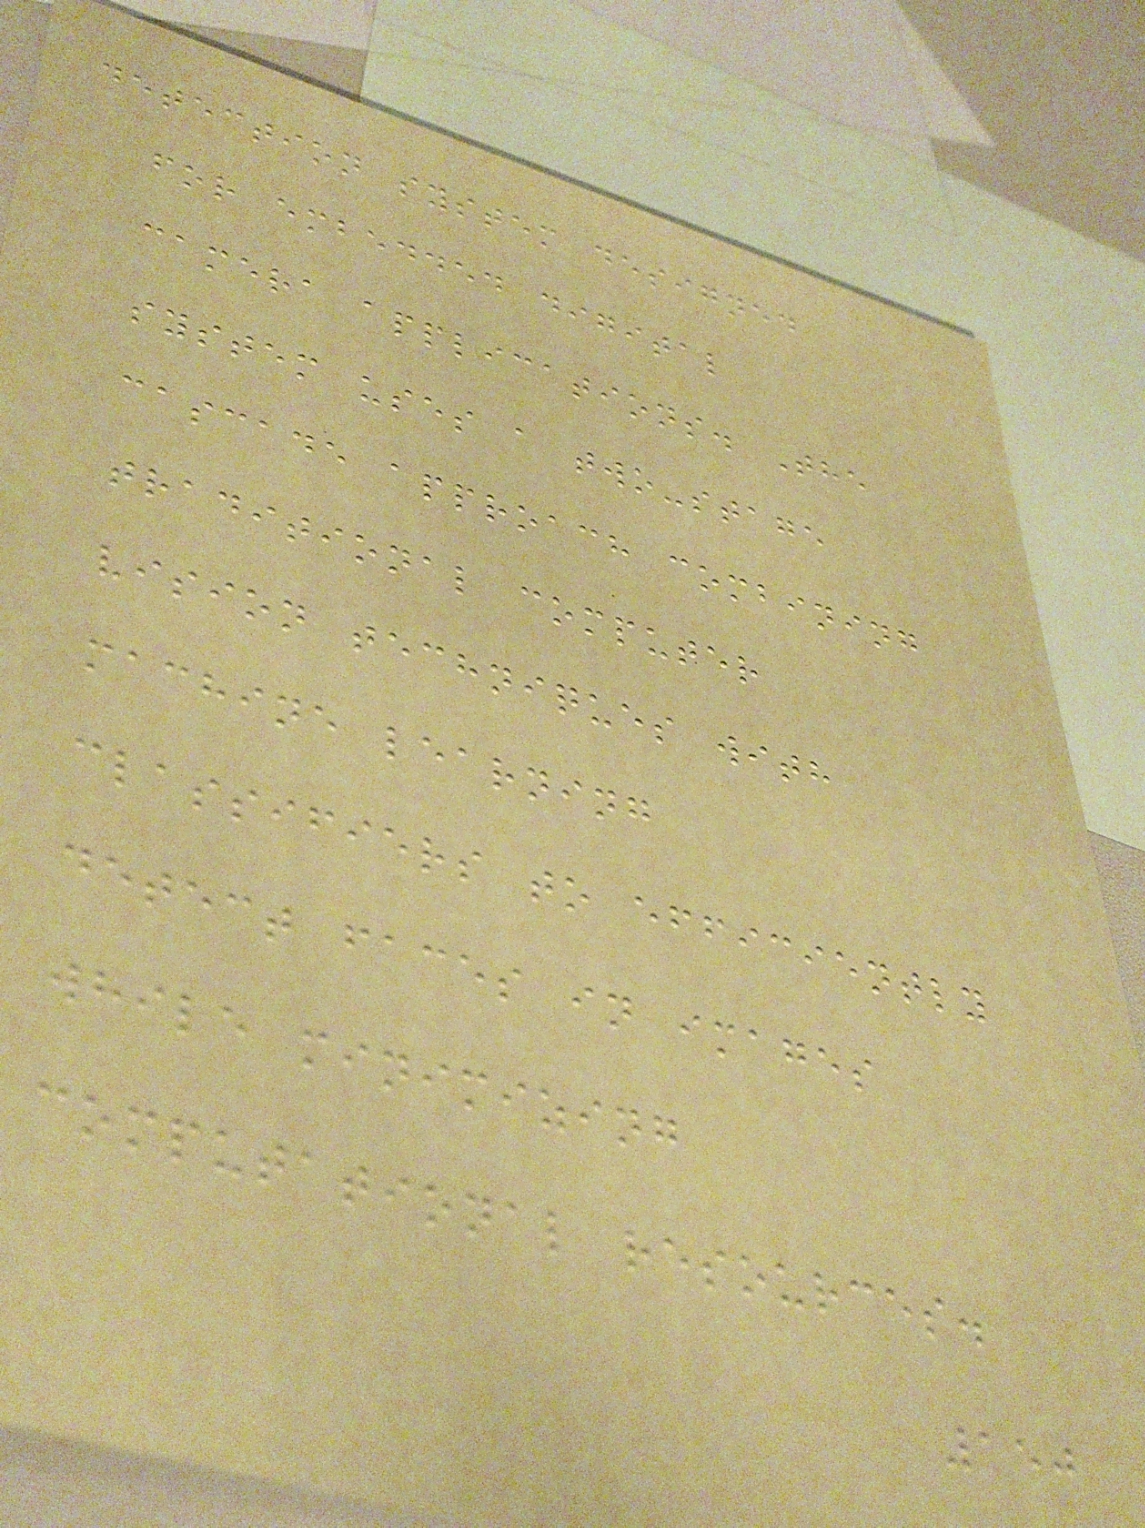detection system designed
for embedded digital
camera applications. The
system uses a two-stage
cascade approach combining
traditional computer
vision techniques with
machine learning
classifiers to efficiently
detect faces in images
while minimizing
computational resources.
150
